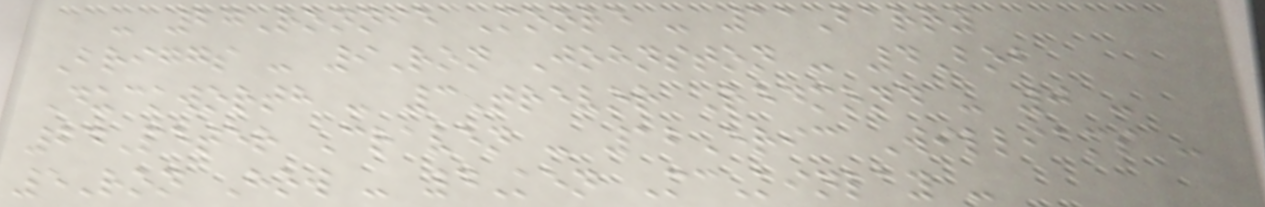- 27Ronnie Moore - 11Barry
Briggs - 9Ron Johnston - 4Bob
Duckworth - 3Trevor Redmond - 0 -
24Peter Craven - 12Eric Williams -
5Ron How - 4Ken McKinlay -
